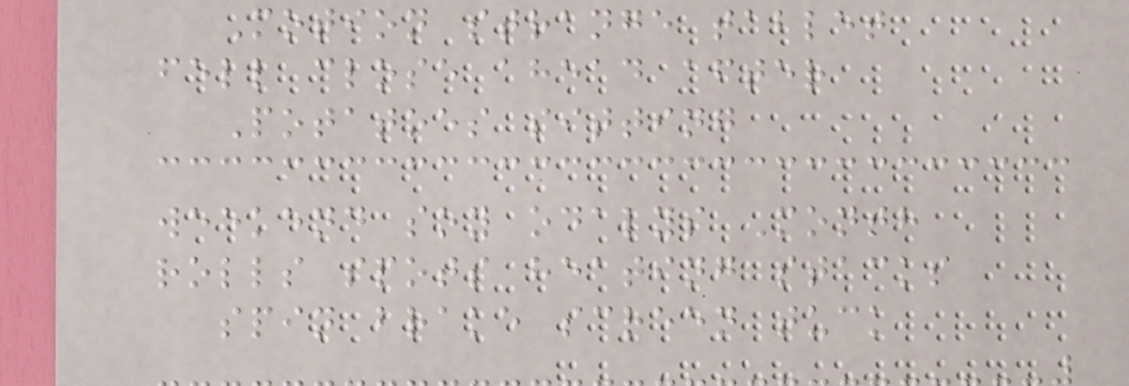Motion strange tablet
fell close ahead after
Potatoes sitting
weekend soy odalys Month
rolls spots heating stacks
spin brake screen tuck
